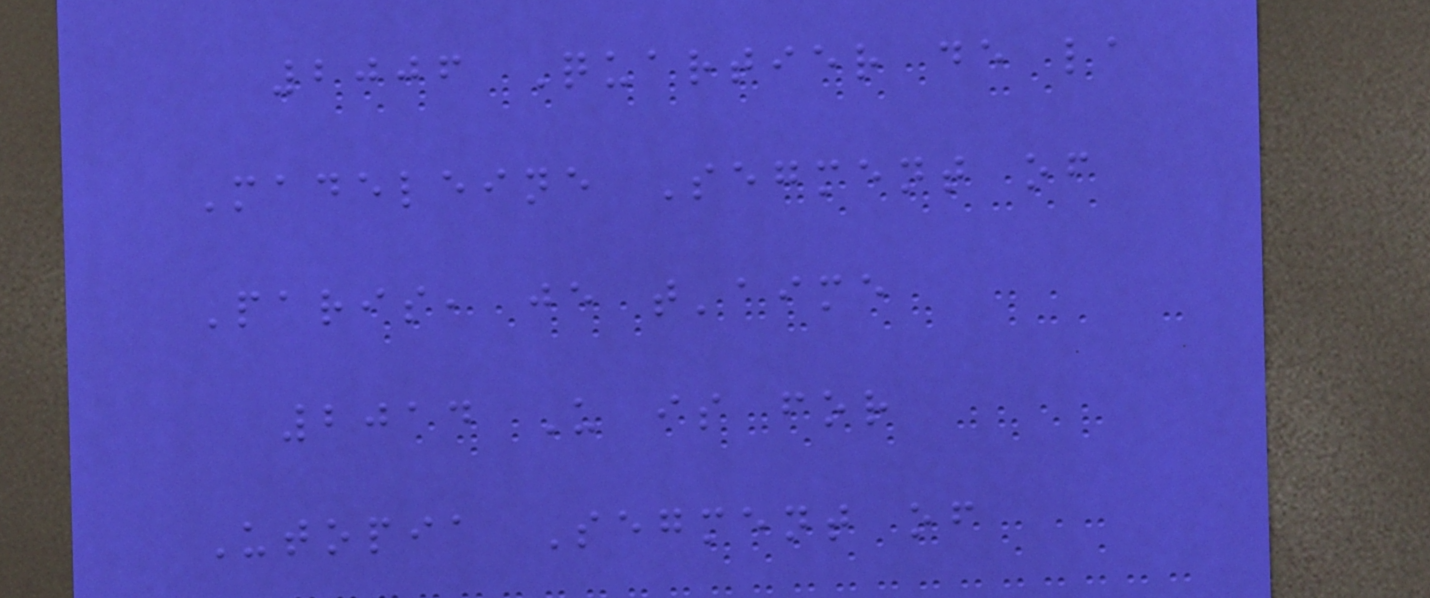2006 Quartier de la
Madeleine Segment of
Paris, je t'aime
2014 U is for
Utopia Segment of
